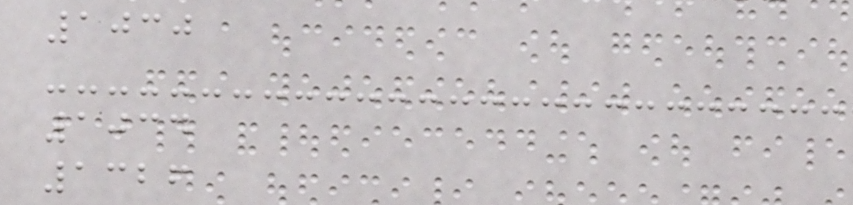1030
1034
1326
